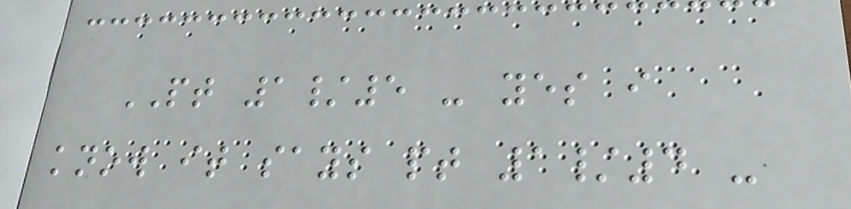PT 1/5 - yes i
know it says pt 1/4 -
